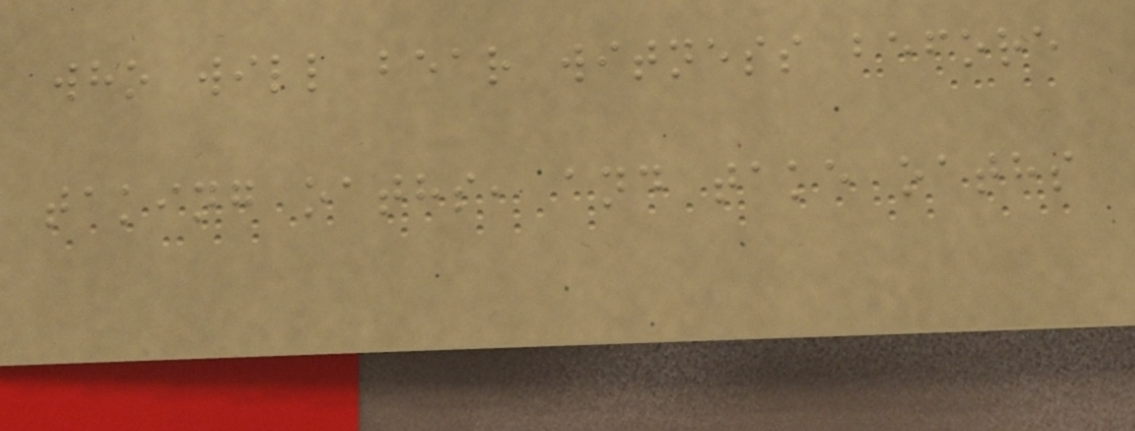who will bear witness before
taking oaths, and take oaths
